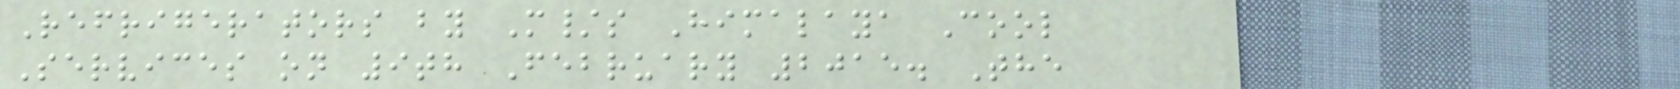Refrigerators by M/s Himalaya Cool
Services on 9th February 2015. The
